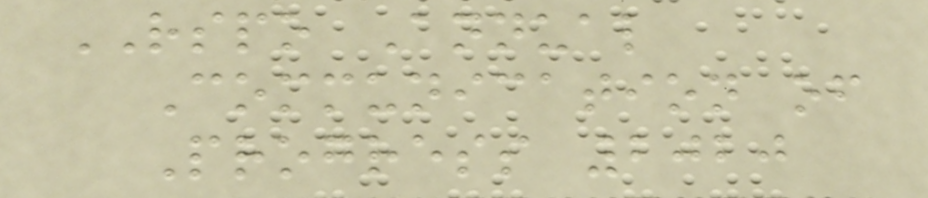RSPO Annual
Communication of
Progress 2020
